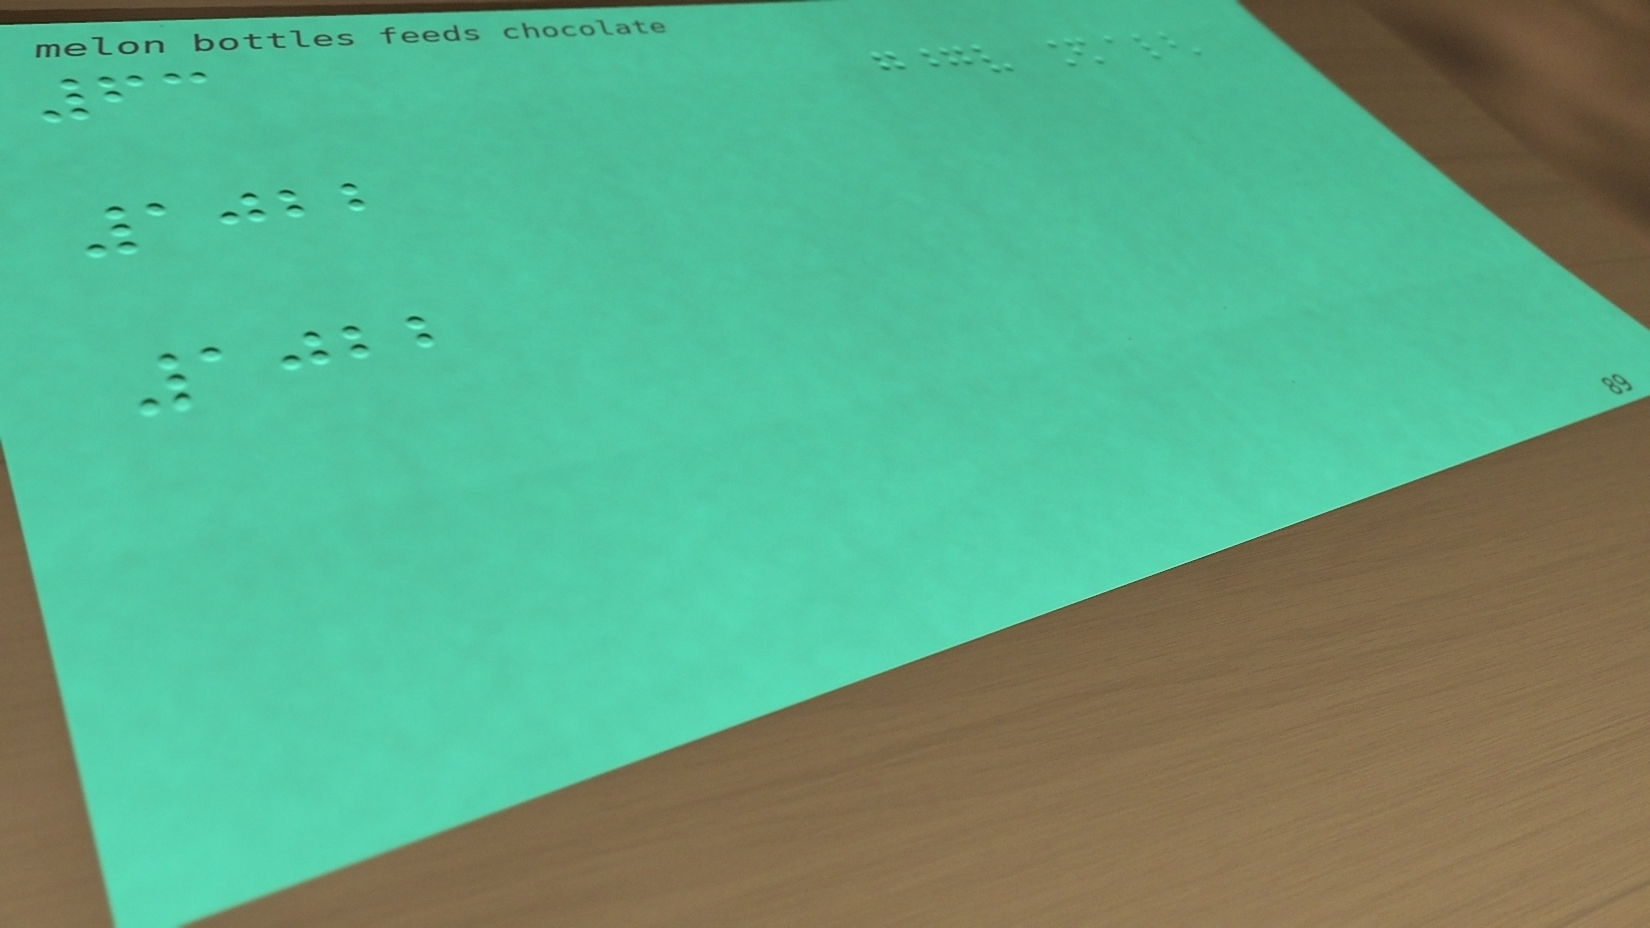63
1022
1022
